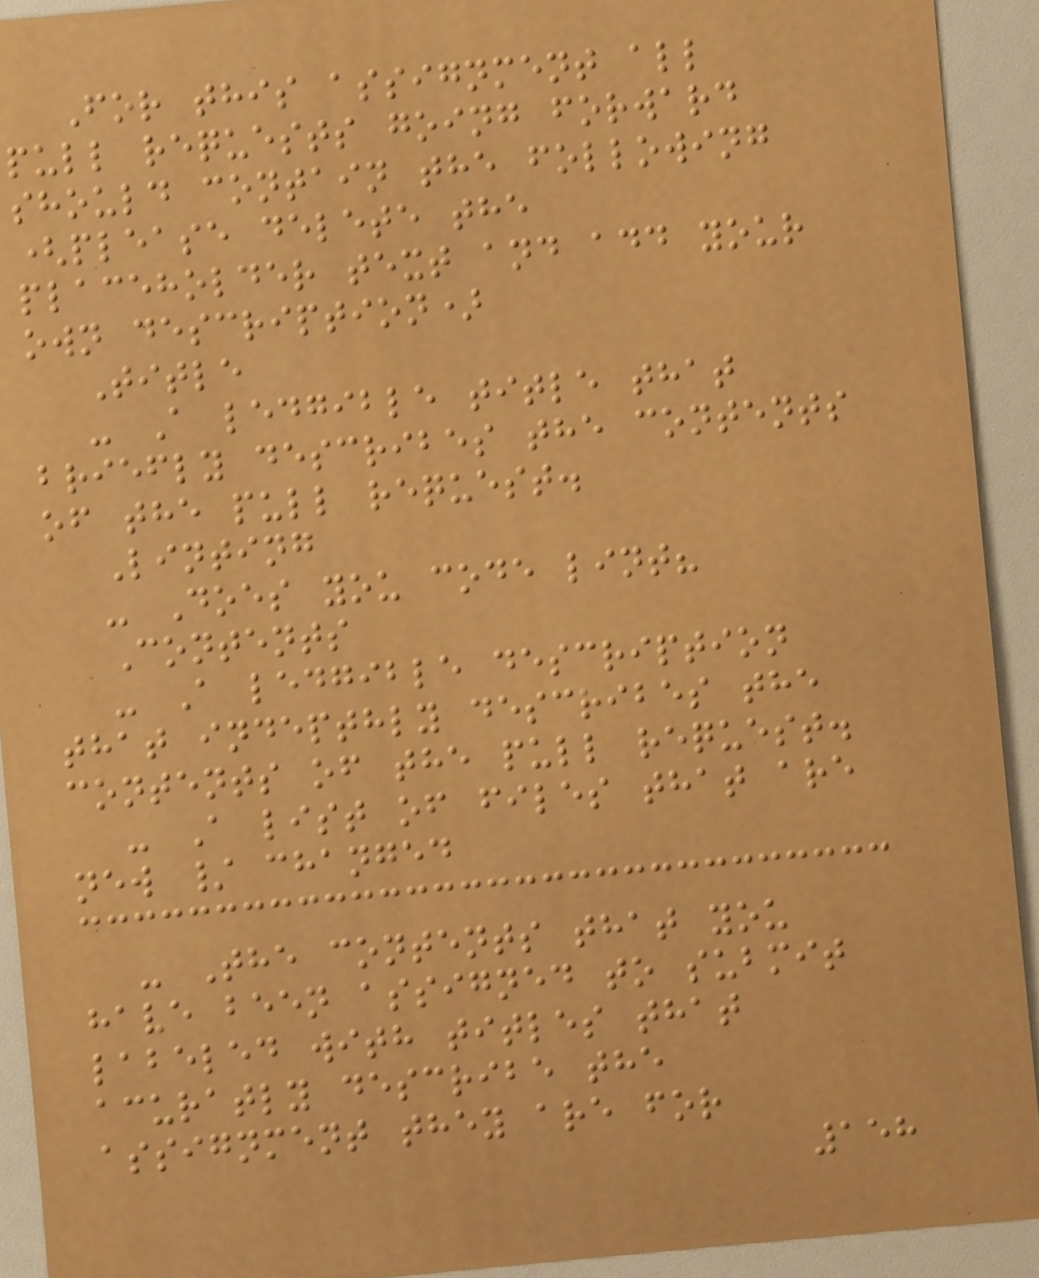For this assignment all
pull requests going forward
should contain the following
(please delete the
placeholder text and add your
own description)
Title
- A ledgible title that
briefly describes the contents
of the pull request.
Linting
- Does you code lint?
Contents
- A ledgible description
that indepthly describes the
contents of the pull request.
- A list of files that are
new / changed
- The contents that you
have been assigned to submit
labeled with titles that
acuratly describe the
assignment they are for
158
